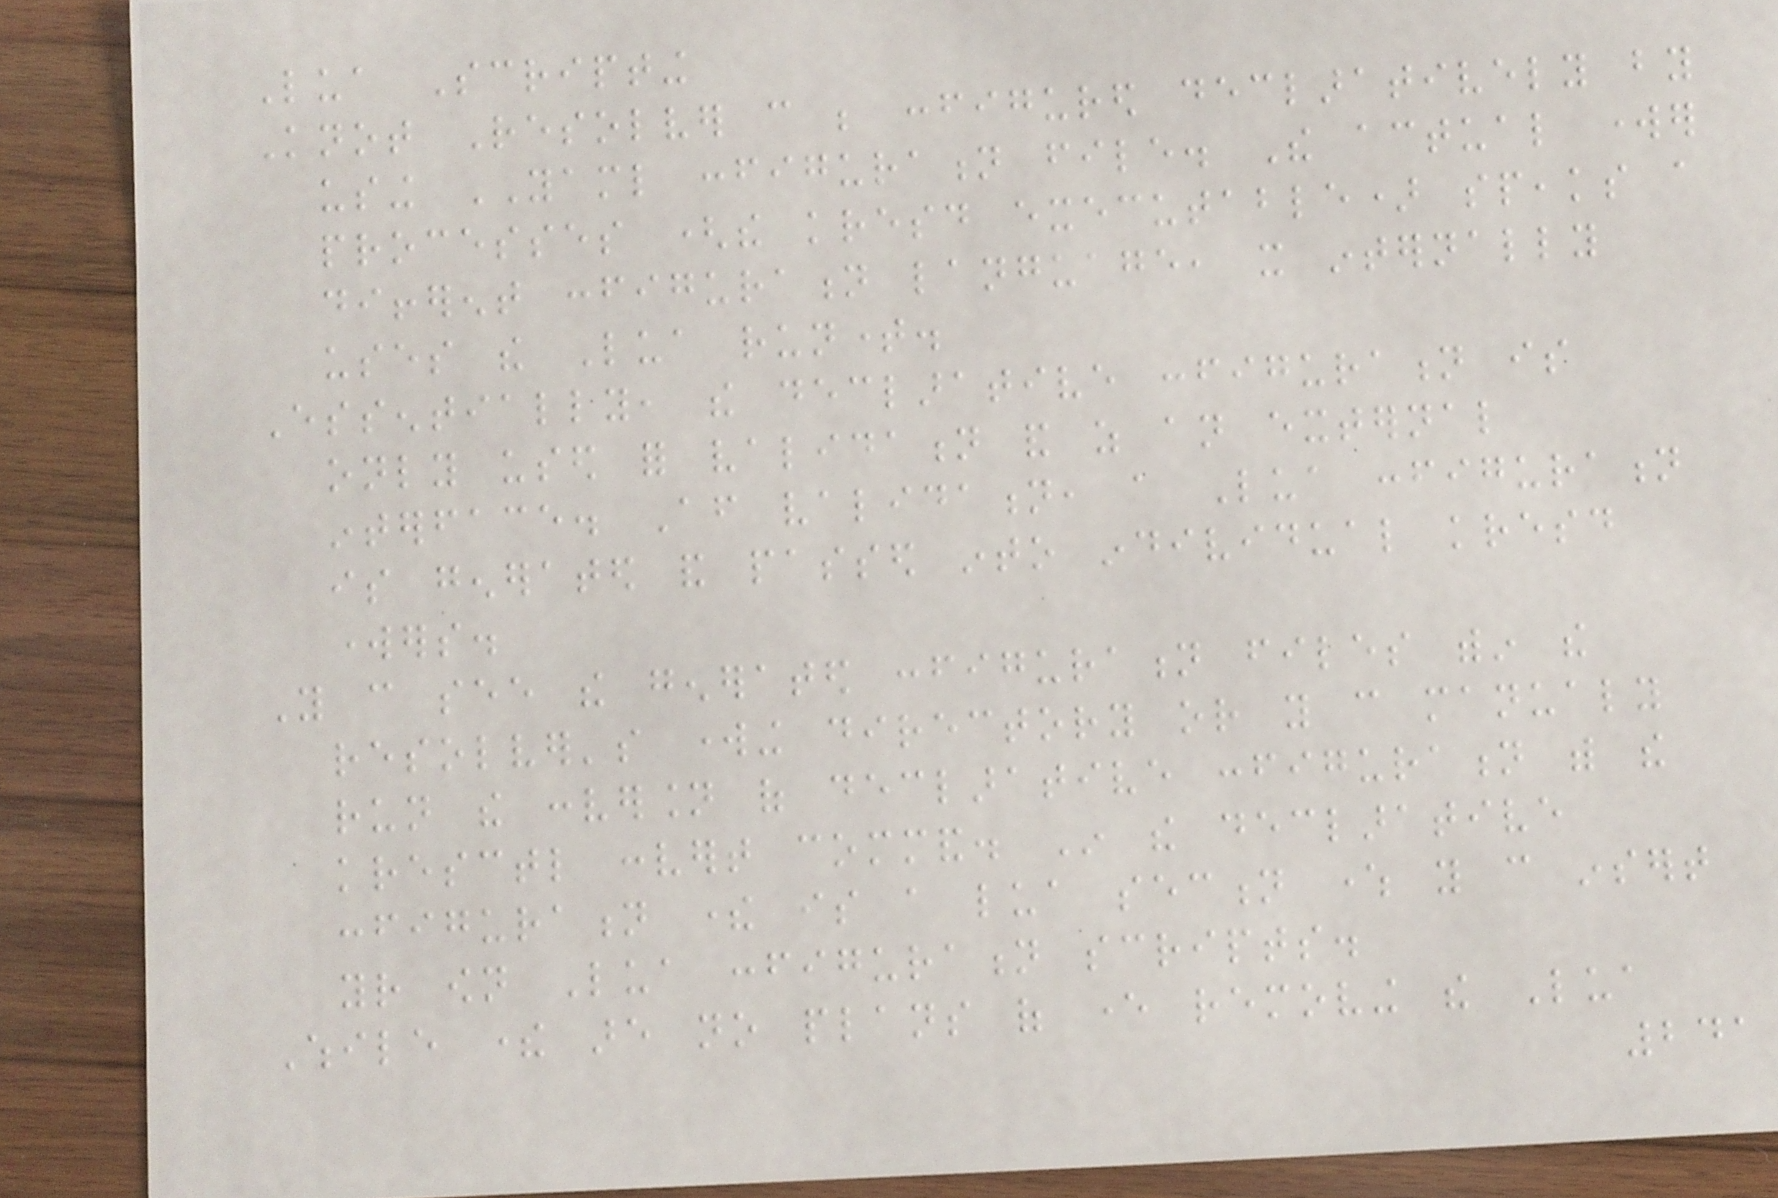Lua Scripting
Knot Resolver can be configured declaratively by
using YAML configuration file. The actual worker
processes (the kresd executable) speaks a
different configuration language, it internally
uses the Lua runtime.
Essentially, the declarative configuration is
only used for validation and as an external
interface. After validation, a Lua configuration
is generated and passed into individual kresd
workers.
You can see the generated configuration files within the
resolver's working directory or you can manualy
run the conversion of declarative configuration with the
kresctl convert command. In the declarative
configuration there is a lua section where you can insert
your own Lua configuration scripts.
While there are no plans of ever removing the Lua
241
